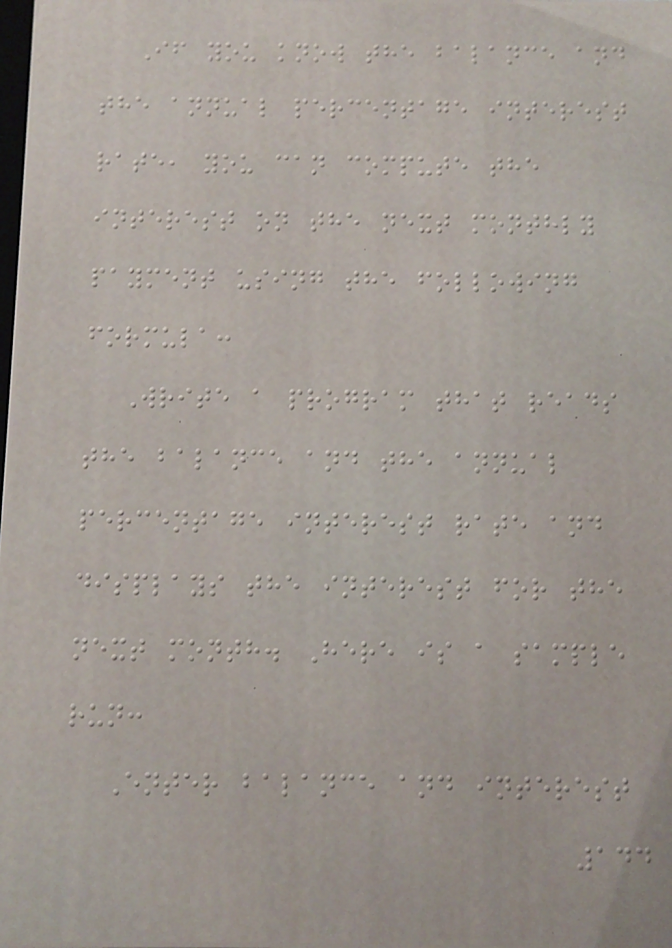If you know the balance and
the annual percentage interest
rate, you can compute the
interest on the next monthly
payment using the following
formula:
Write a program that reads
the balance and the annual
percentage interest rate and
displays the interest for the
next month. Here is a sample
run:
Enter balance and interest
144
